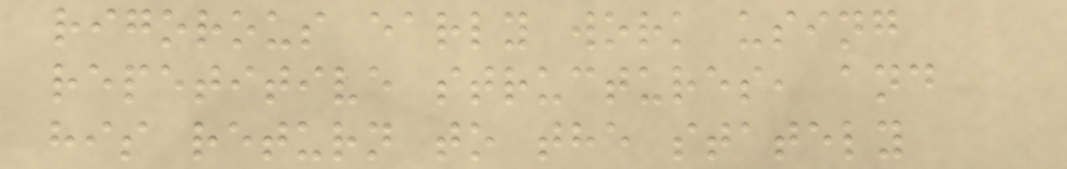rigorous early work using
repetitive structures, and
his return to the stately
